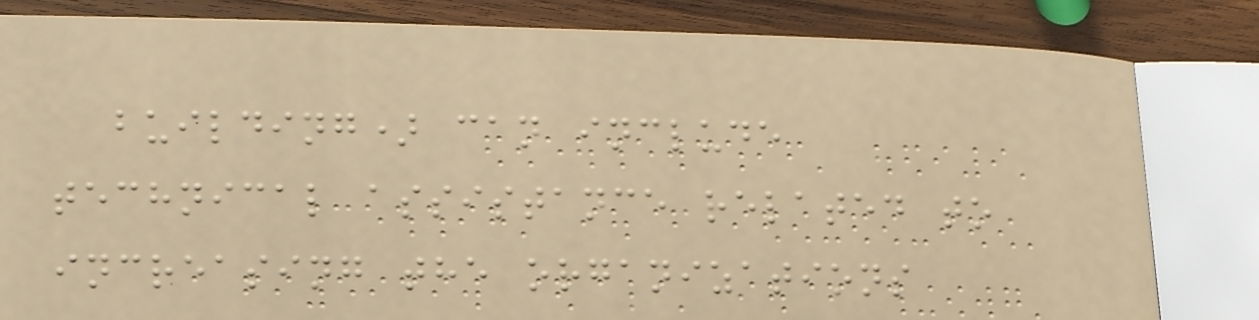building) can include
technical assistance related to
increasing the organizations
